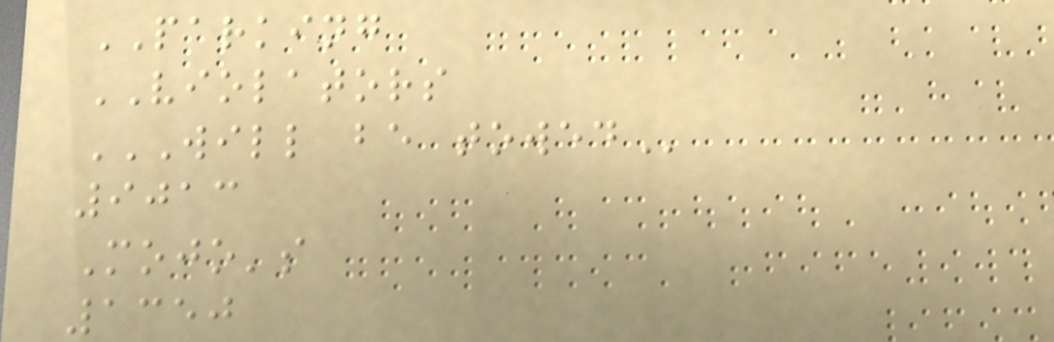PARKING
VIOLATORS
WILL BE TOWED
9013
Mojo's
1350
